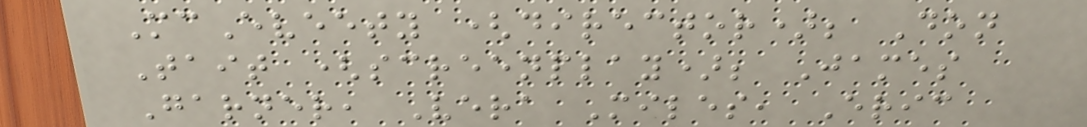McEveety (director); Don
Tait (screenplay); James
Garner, Vera Miles, Eric
